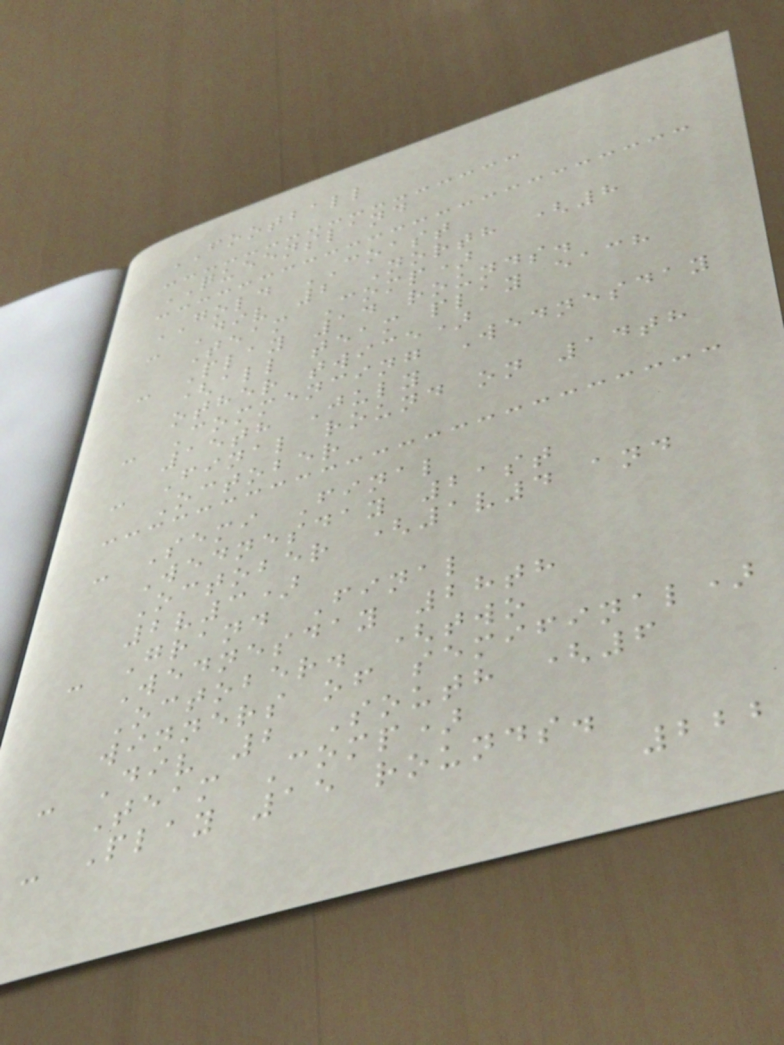FOOTBALL
QUEENSLAND
GOLD COAST
- Div 2 North (8
Team Comp)
- Play 14 rounds.
(all team play each
other twice)
- Commencing Wednesday
15th July
- Final round on 14th
October
- Semi Final
Wednesday 21st
October (1v4 and
2v3)
- Grand Final
Wednesday 28th
October. (two
winners of semifinal)
- Div 2 South (6
Team Comp)
- Play 15 rounds.
222
